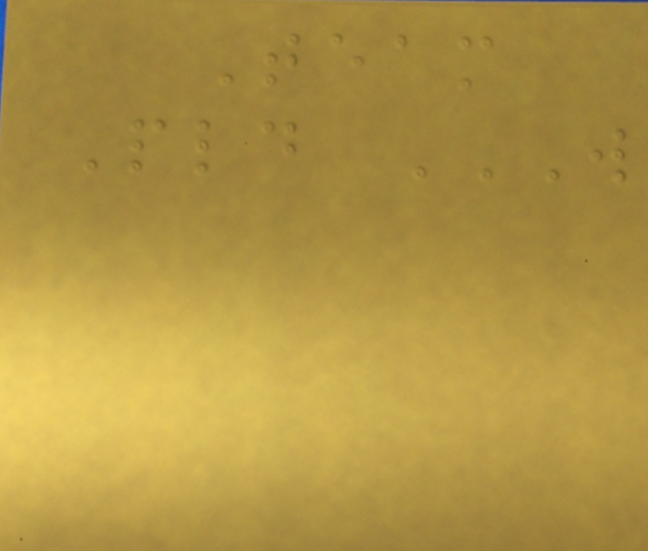Team
Pld W
